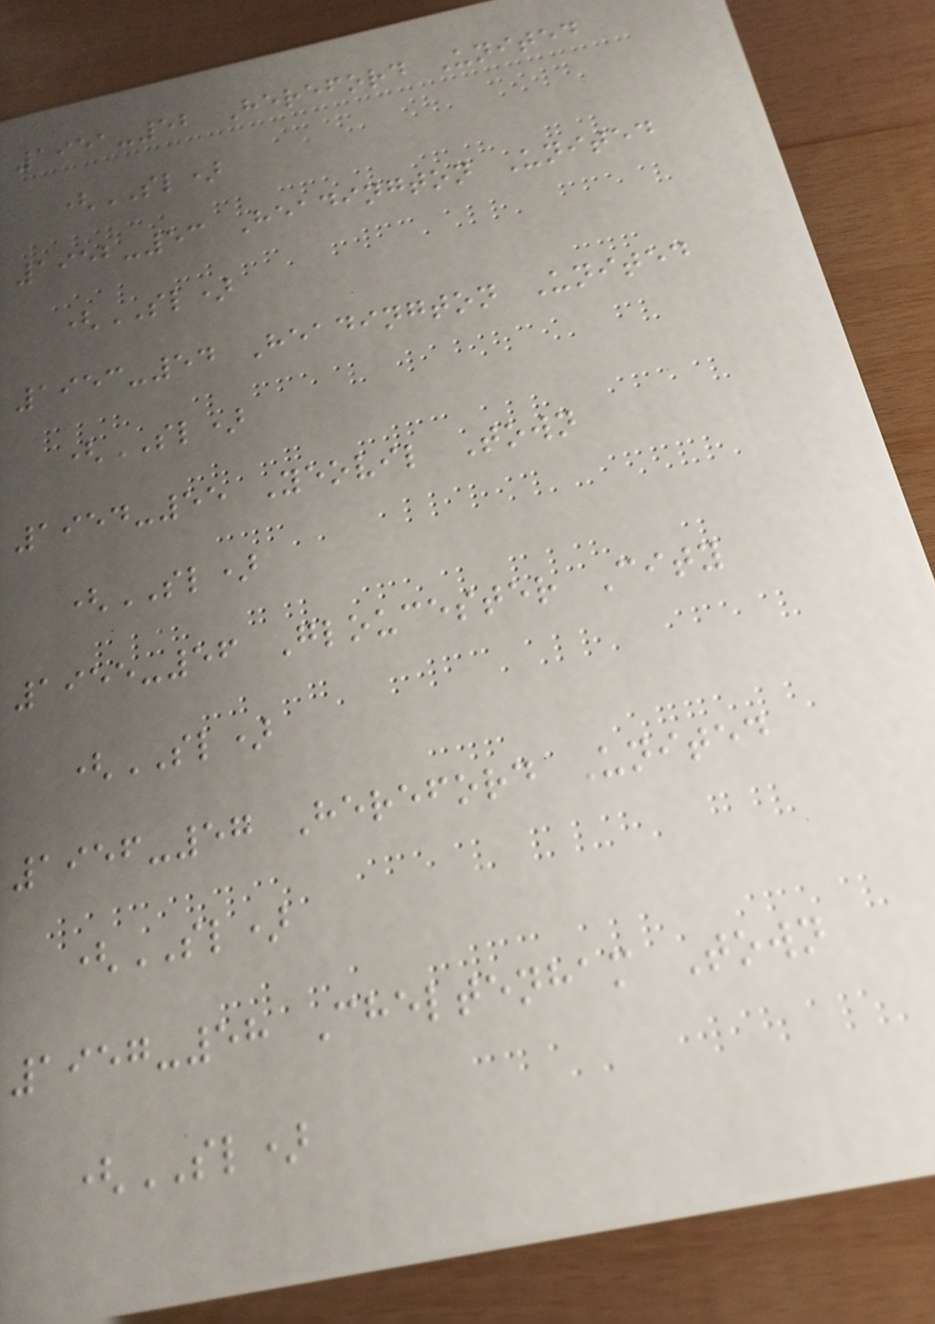1951-52 Hereford United
(SL)
1952-53 Headington United
(SL)
1953-54 Headington United
(SL)
1954-55 Yeovil Town
(SL)
1955-56 Gloucester City
(SL)
1956-57 Hereford United
(SL)
1957-58 Cheltenham Town
(SL)
